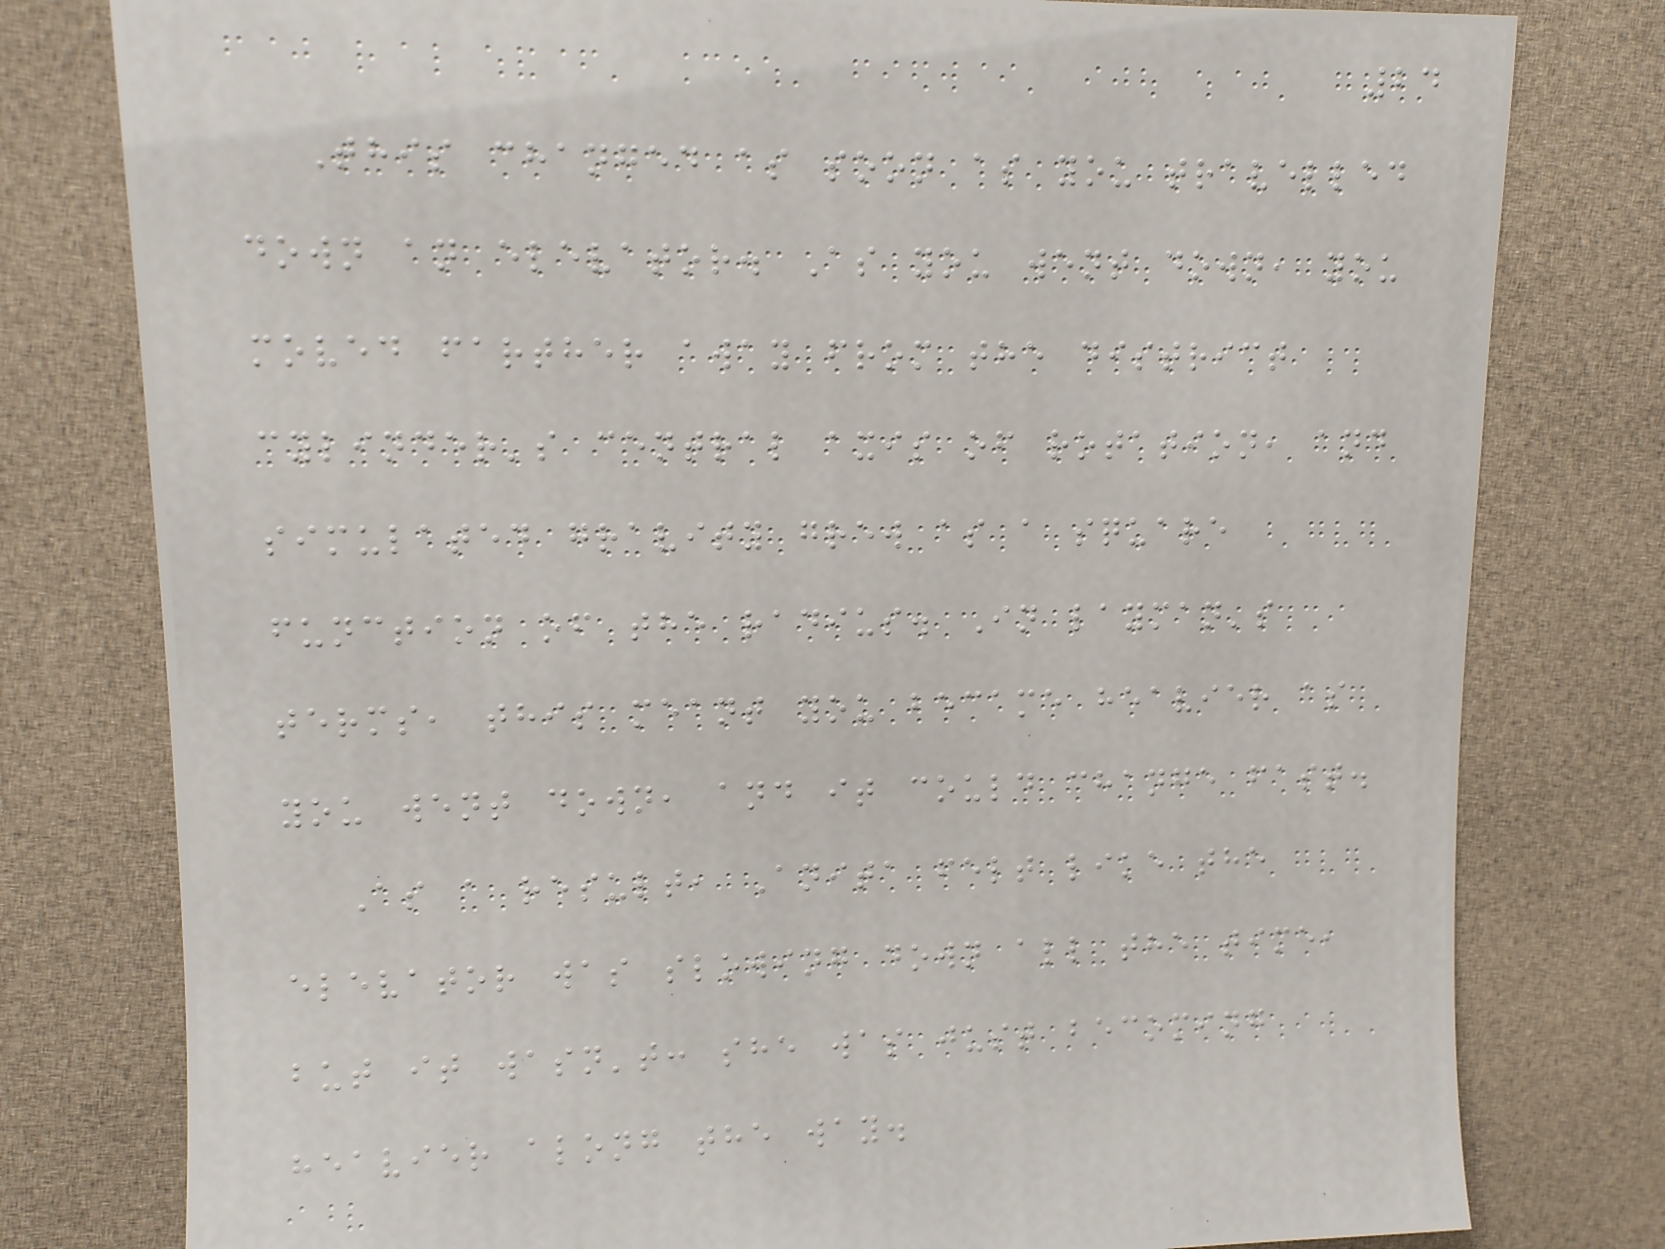24
This changed as soon as you travelled
down an elevator. As you went down, you
moved farther away from the district
cylinder's central axis of rotation, and
simulated gravity grew as a square
function of the radius. In layman's
terms, this meant you became heavier as
you went down, and it could change fast.
As a result, Anita felt like the
elevator was slowing down all the time,
but it wasn't: she was just becoming
heavier along the way.
